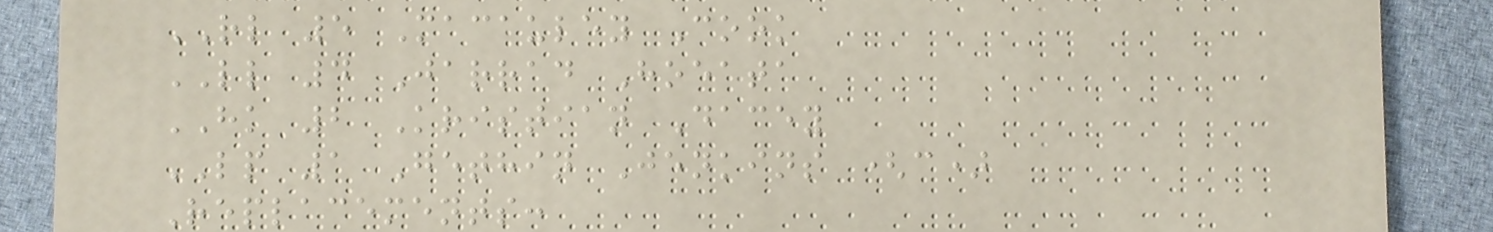RL 5 Macauley Cook
LL 4 Jarrad Hoeata
HK 2 Kristian Dacey
LP 1 Gethin Jenkins (c)
Replacements:
